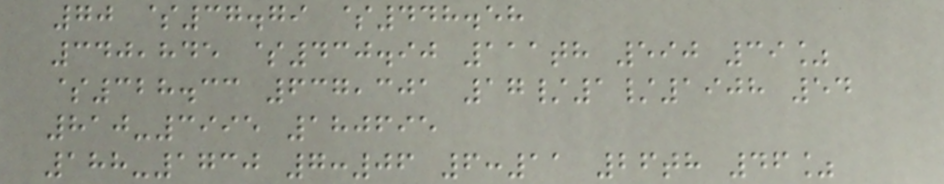70 $37.79 $448.58
340,845 $430.90 111th 590 39%
$328.33 637,301 17/1/1908 54
810-3995 180695
188-1730 7:06 6:11 26th 46%
